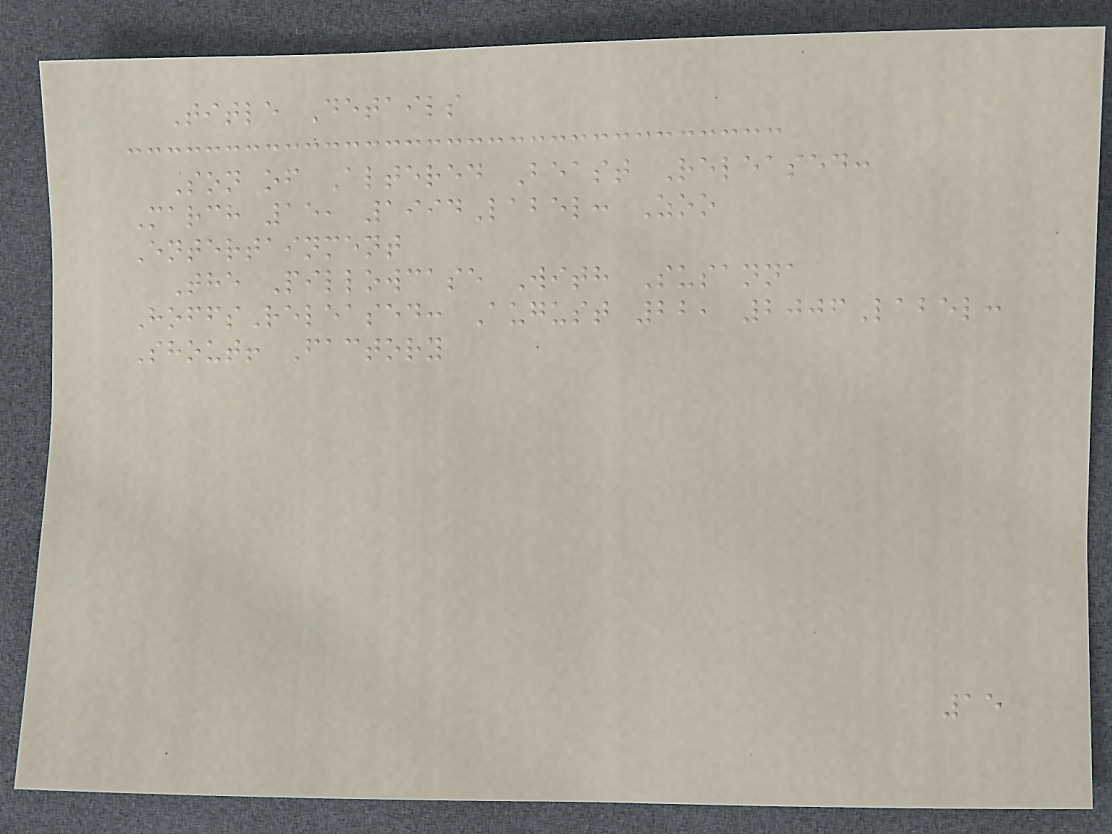Title Details
Son of Altered Beast Released:
March 15, 1994Label: Zoo
Entertainment
The Pillowcase With Susanna
HoffsReleased: August 22, 2006Label:
Shout! Factory
15
